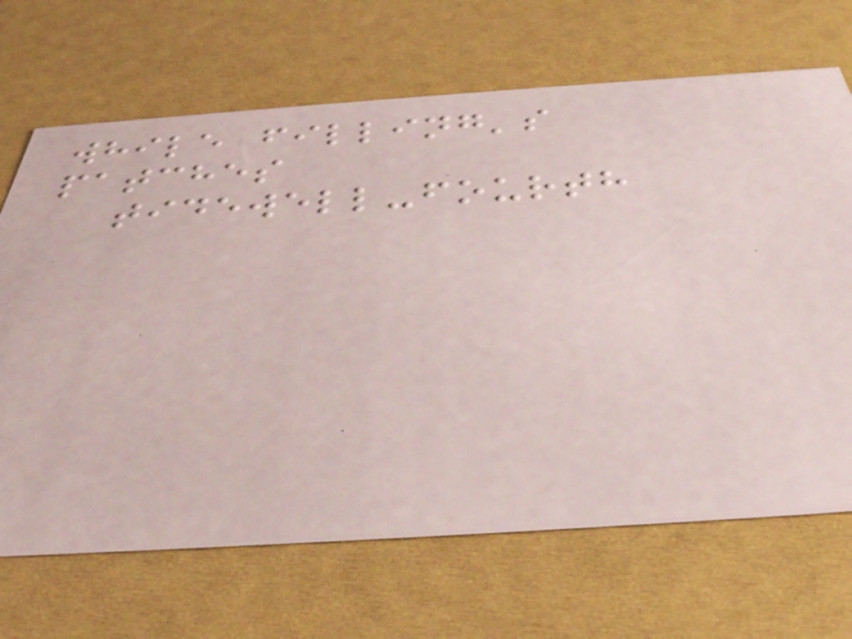while filling's
patches
tidewell-fourth
